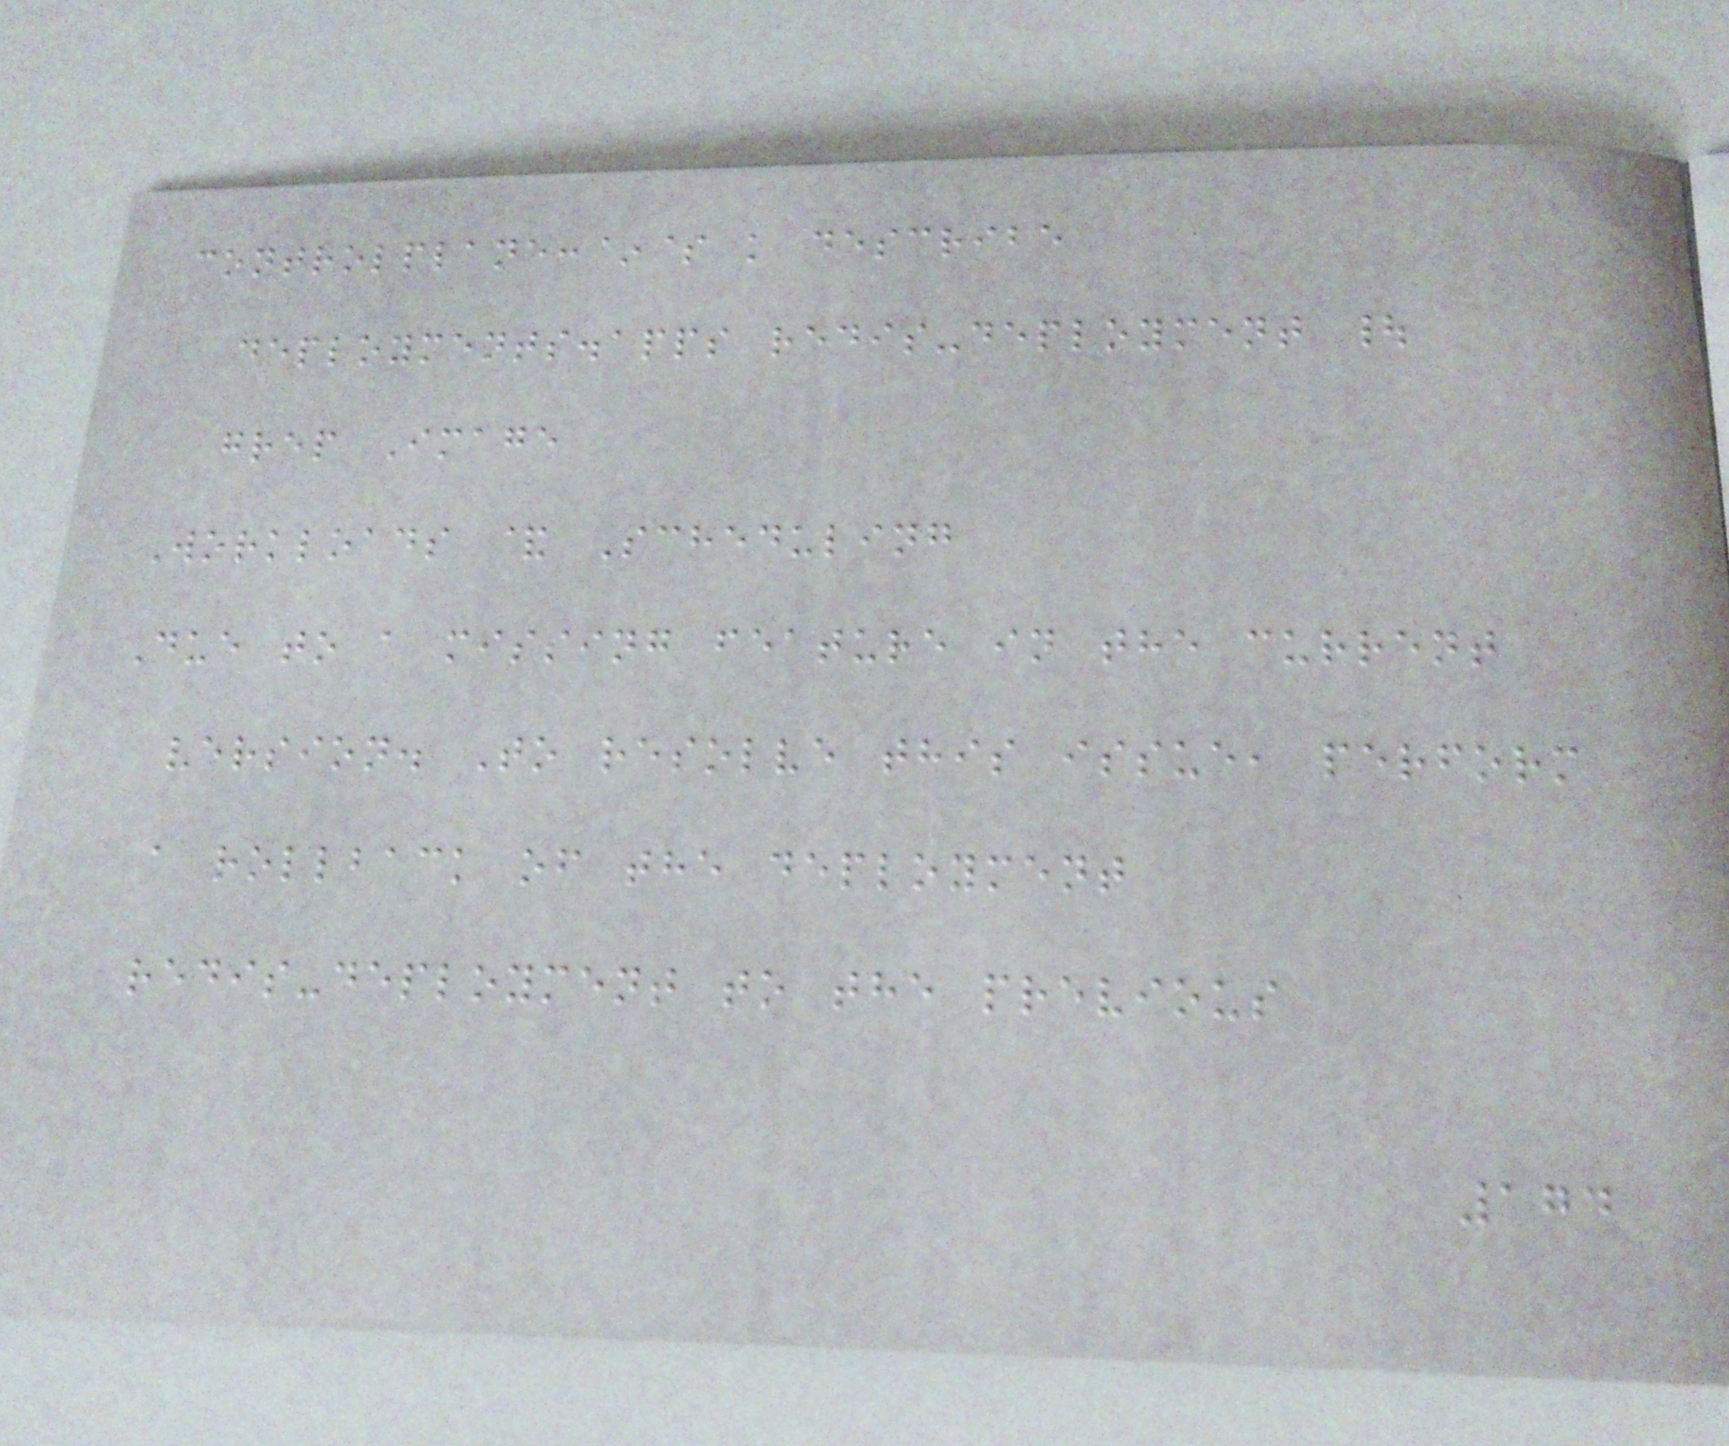controlplane:~$ k describe
deployments.apps redis-deployment |
grep Image
Workloads & Scheduling
Due to a missing feature in the current
version. To resolve this issue, perform
a rollback of the deployment
redis-deployment to the previous
174
